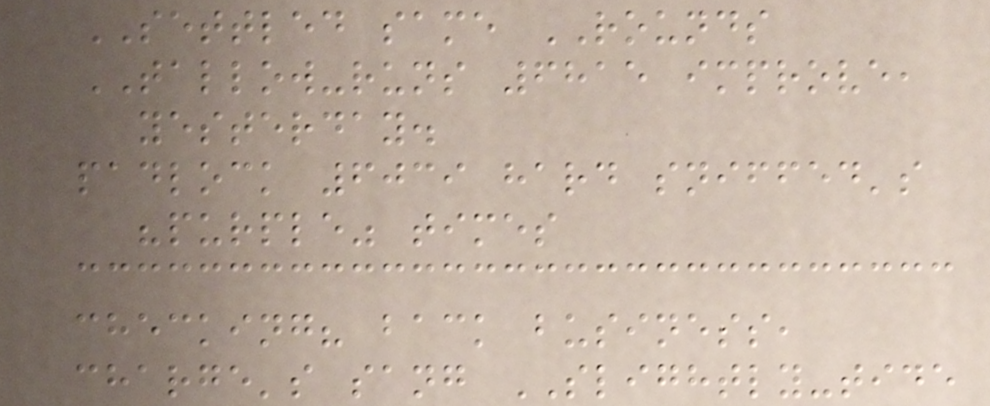SETTLED same ROUNDS
TALLOW-runs 6815 improve,
yesterday.
padlock 6039 hard sniffed's
"purple" times
checking? back business,
charge's sang SLIGHTLY-tide
